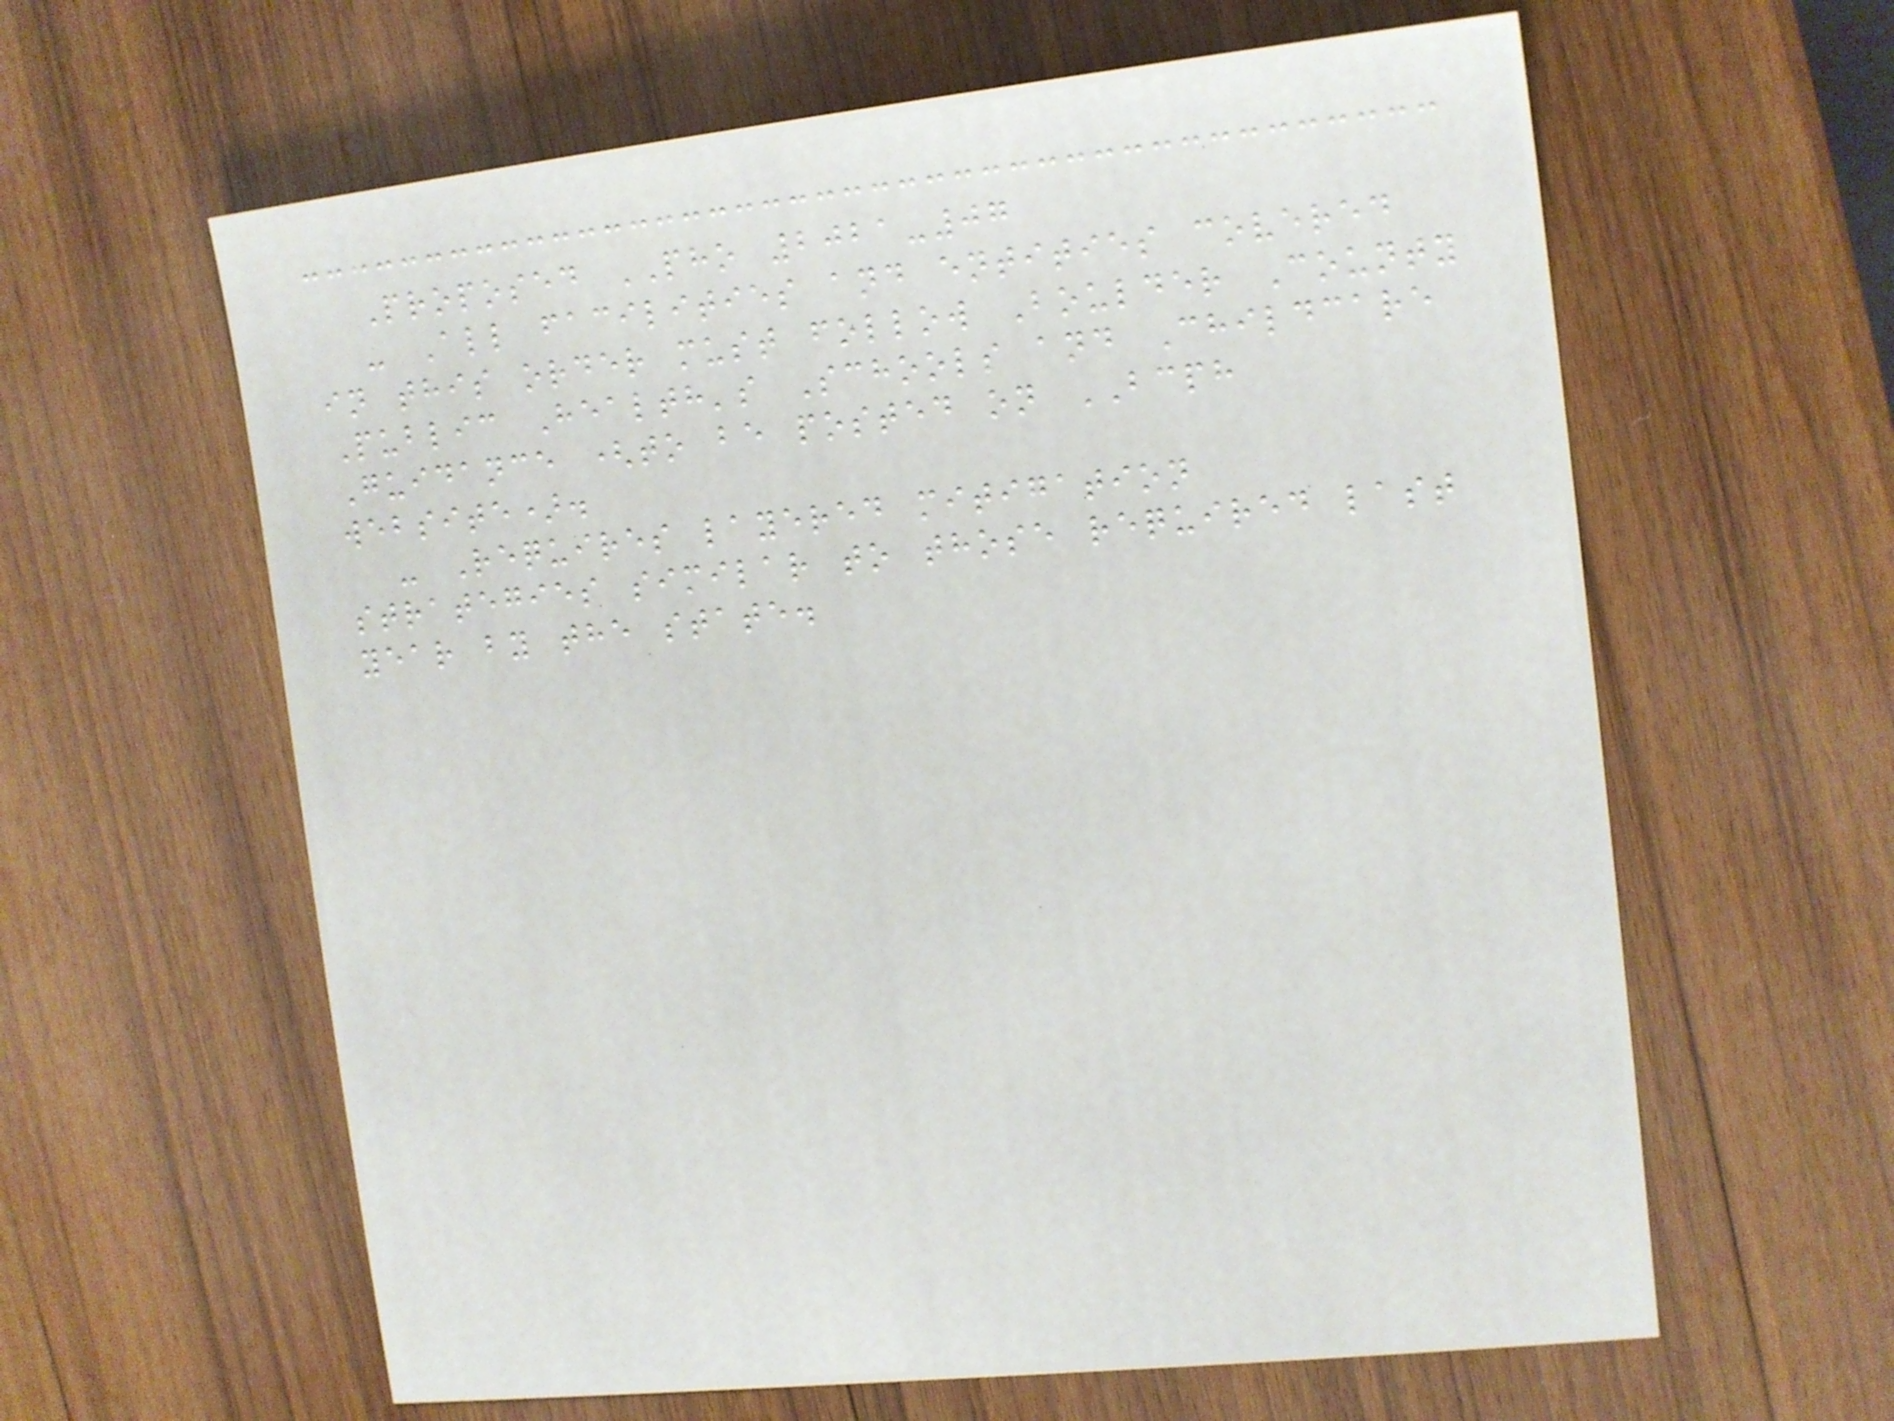Proposed PHO 2021-07
- All facilities and entities covered
in this order must follow Boulder County
Public Health's Schools and Childcare
Guidance (to be posted on BCPH
website).
- Requires layered mitigation
strategies similar to those required last
year by the state.
